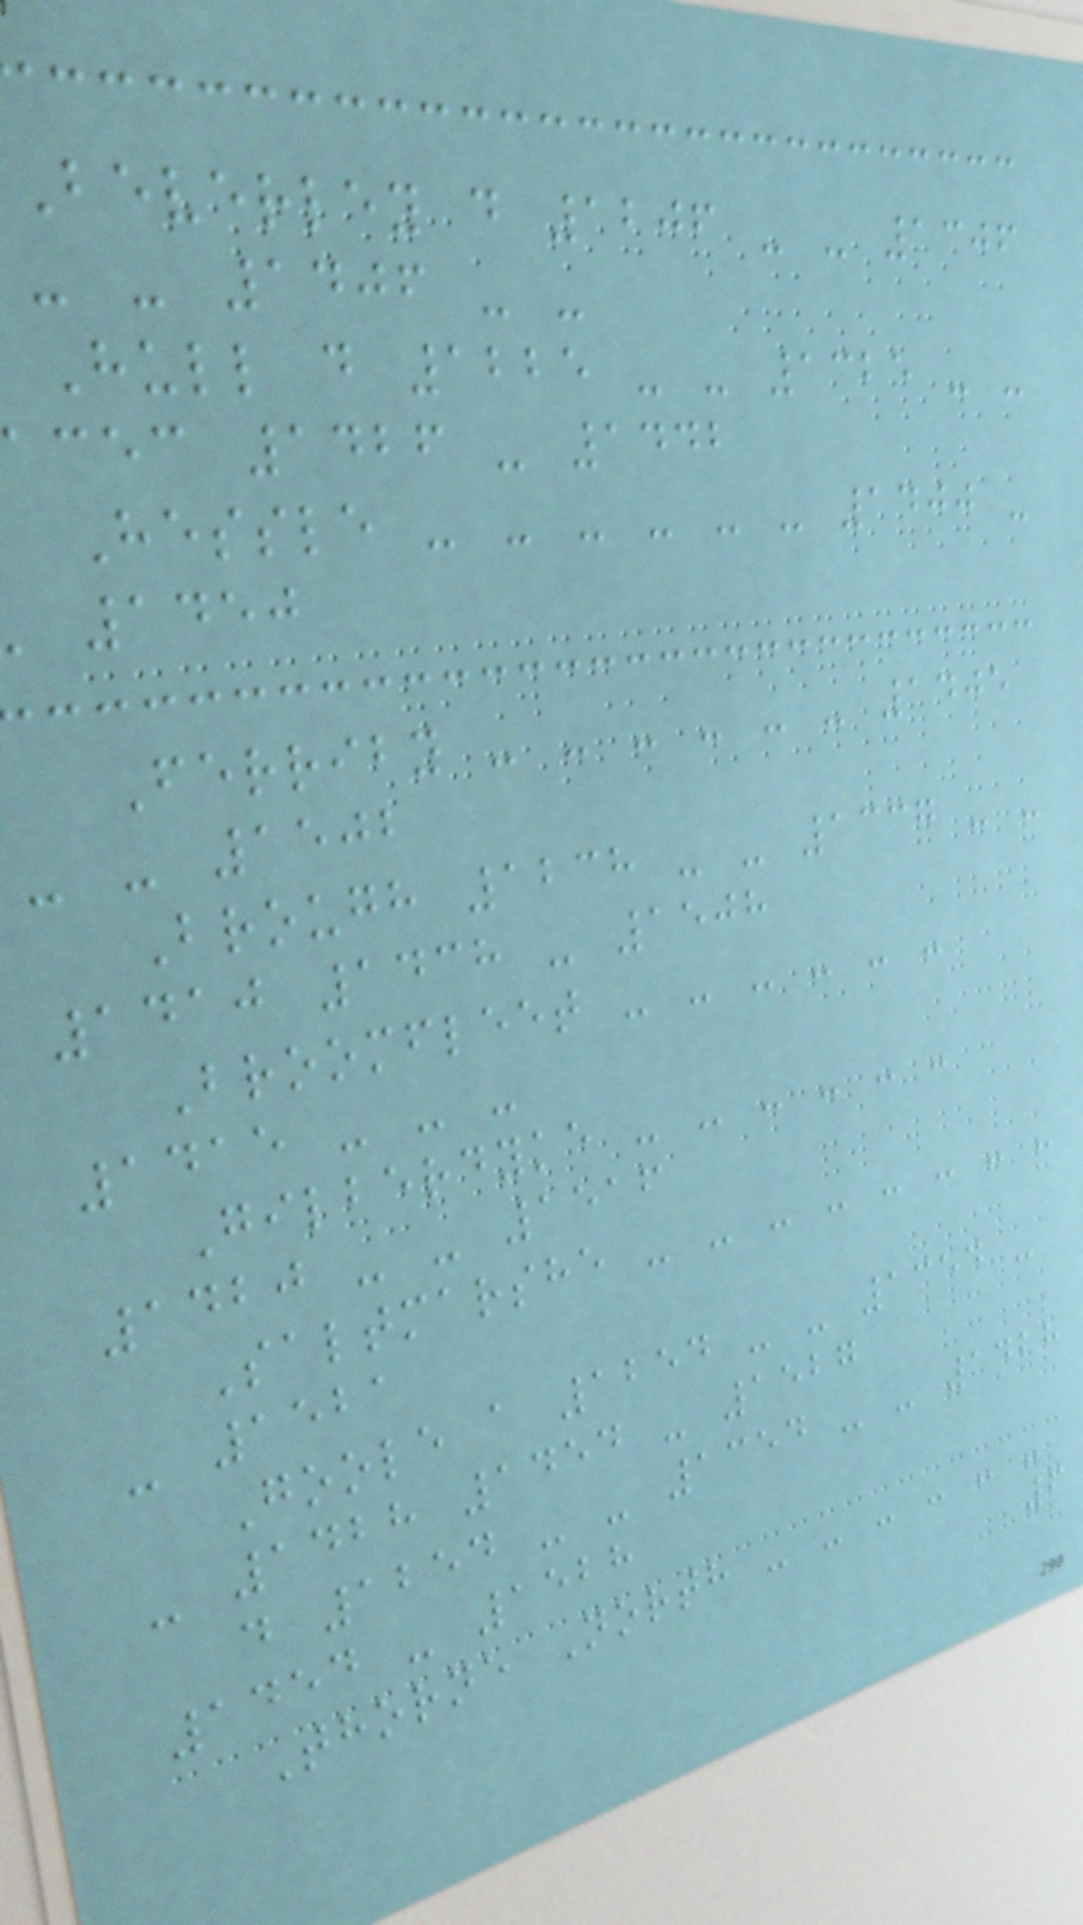Beverley d 1206 - - 1306
- - 1406 - -
Hull d 1225 - - 1325 - -
acec 1426 - 1442
Hessle - - - - - - 1400 -
1450
Ferriby - - - - - - 1405
- - 1502
Brough 1238 - - 1337 - -
1410 1438 - 1508
Broomfleet - - - - - -
1415 - - -
Gilberdyke - - - - - -
1420 - - 1516
Saltmarshe - - - - - - - -
- 1521
Goole a 1254 - - 1354 -
- 1428 1454 - 1527
d 1254 - - 1354 - - 1428
1454 - 1528
Thorne North - - - - - -
6
